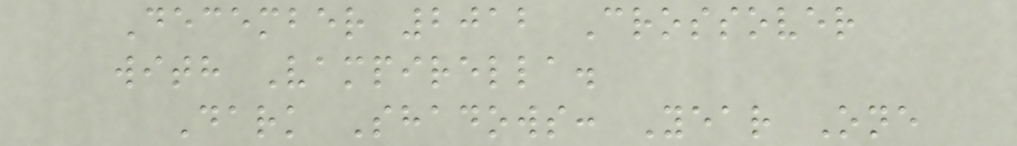December 2012 Crossover
with Vampirella.
Dark Shadows: Year One
